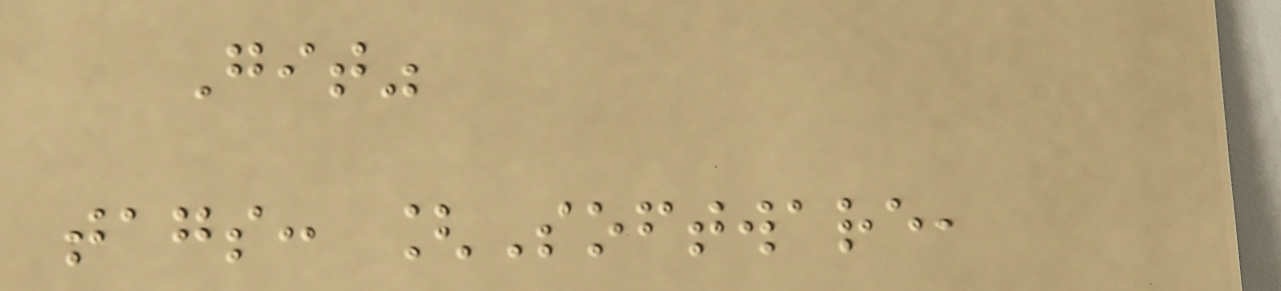Git"
tags: [Software,
